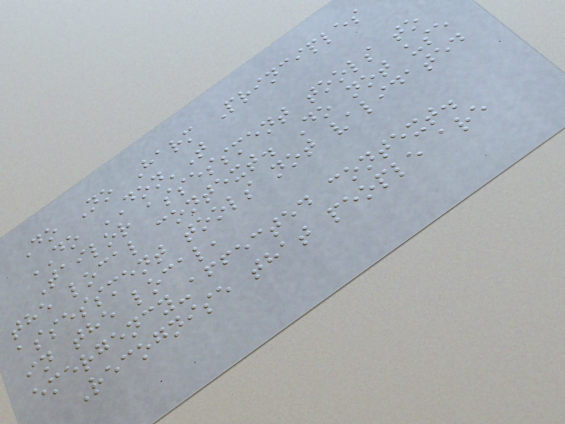Do No Harm Principles
DO DON'T
Tailor assessment tools to
the local context. Do not use
assessment tools not validated
in the local,
emergency-affected context.
Recognise that people are
